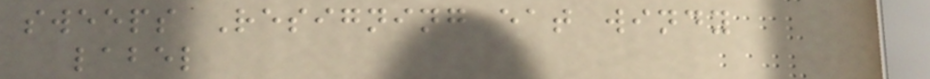sweeps Resigning eat windy
label
